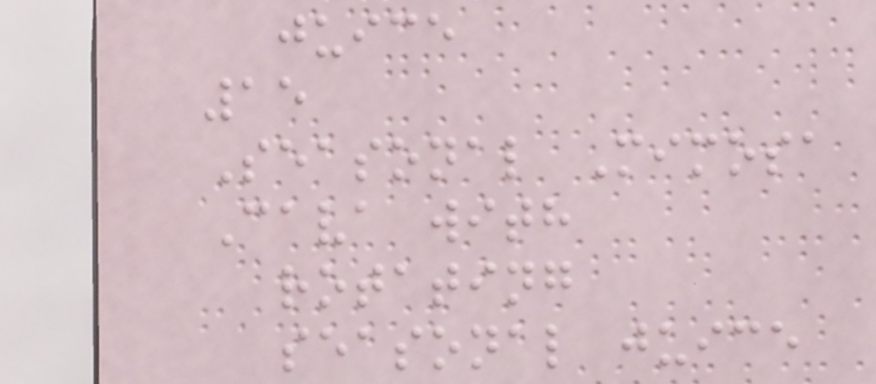juice
15
Seasonal Mimosa
Cava with
rotating
seasonal juice
